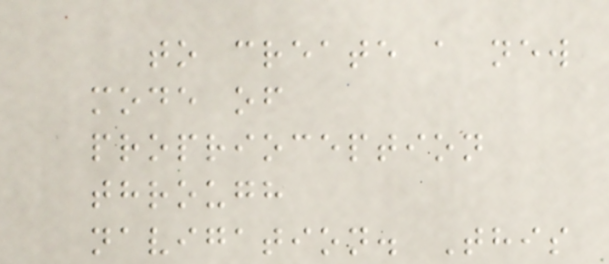to create a new
mode of
proprioception
through
navigation. This
